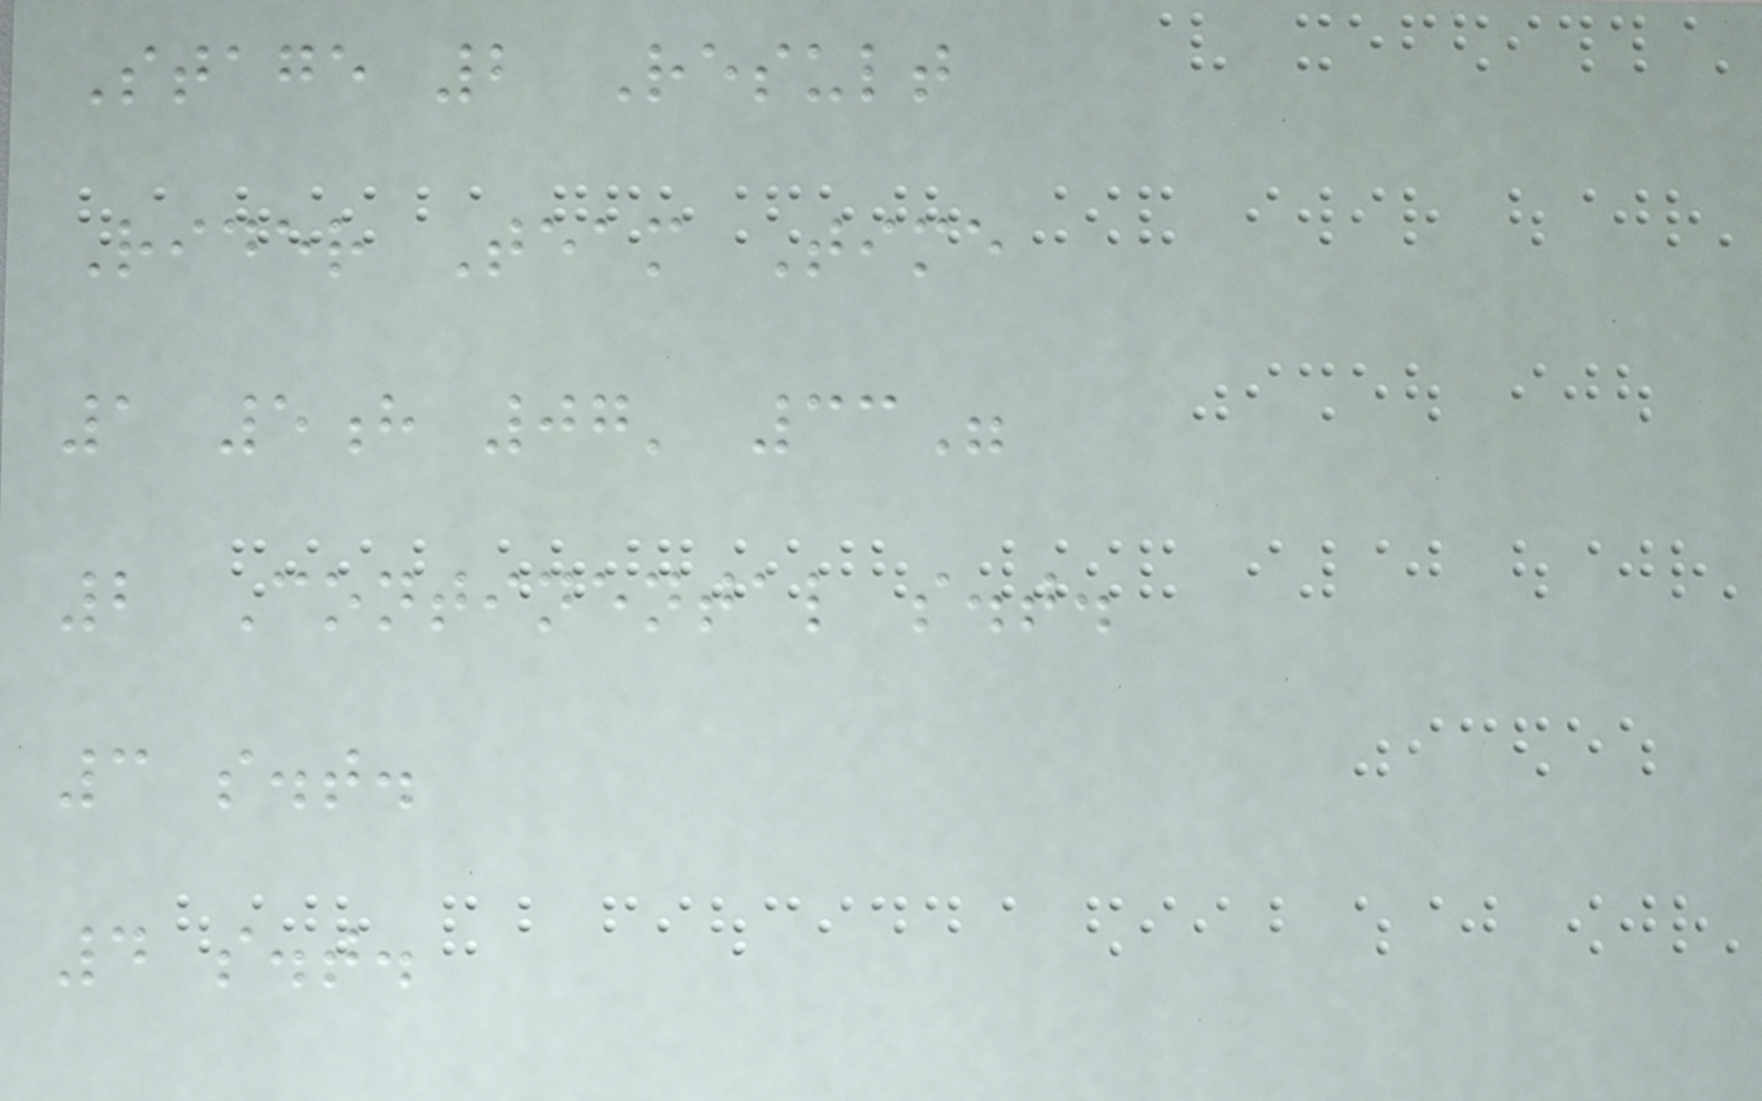Stage 2 Result
Rider Team Time
1 5h 07' 33"
2 Continental s.t.
3 s.t.
4 s.t.
